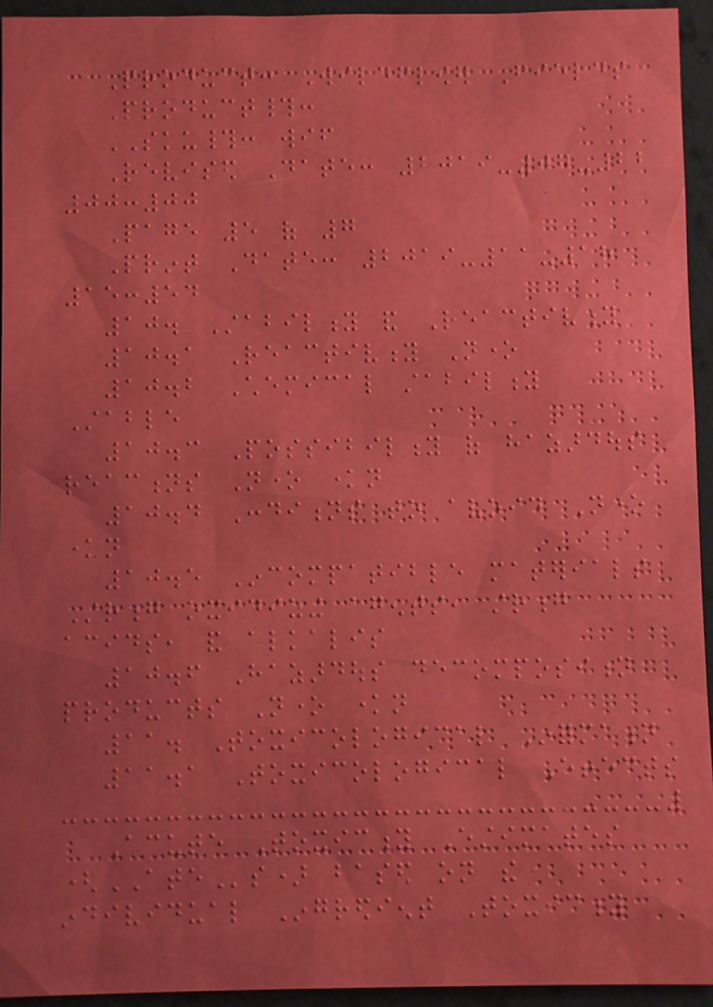Product: Wildflower Fields
Product#:
SKU#: wif
Revised Date: 2019-07-22
00:00
Page 5 of 7
Print Date: 2019-11-18
15:54
10. Stability and Reactivity
10.1 Reactivity None
10.2 Chemical stability
Stable
10.3 Possibility of hazardous
reactions None known
10.4 Conditions to avoid None
known
10.5 Incompatible materials
Strong oxidizing agents, strong
acids, and alkalis
10.6 Hazardous decomposition
products None known
11. Toxicological Information
11.1 Toxicological Effects
Acute Toxicity Estimates
(ATEs) based on the
individual Ingredient Toxicity
